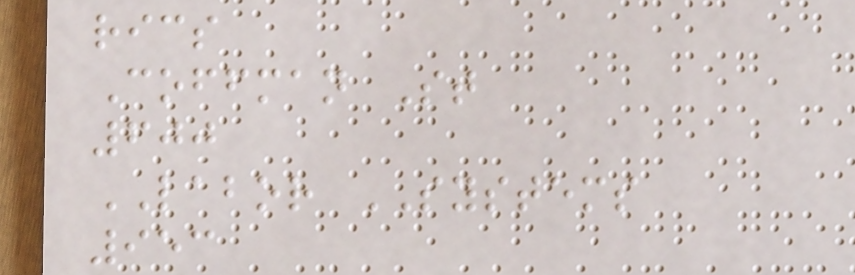rics
Coffman St
600
LABOR SYSTEMS
953
